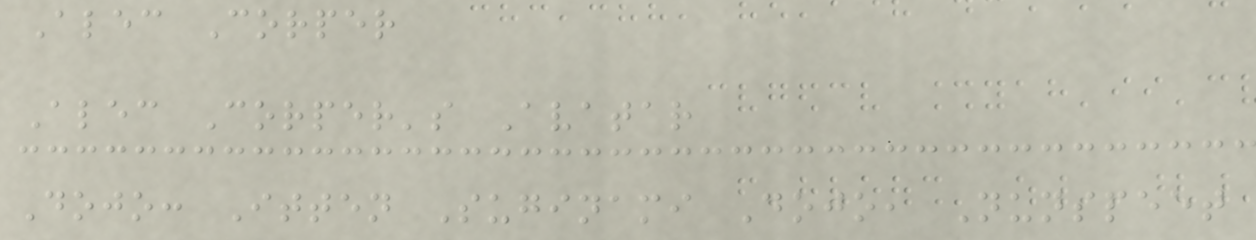Alec Corper
Alec Corper's Avatar
Dojo: Itten Suginami Dojo, Nunspeet
